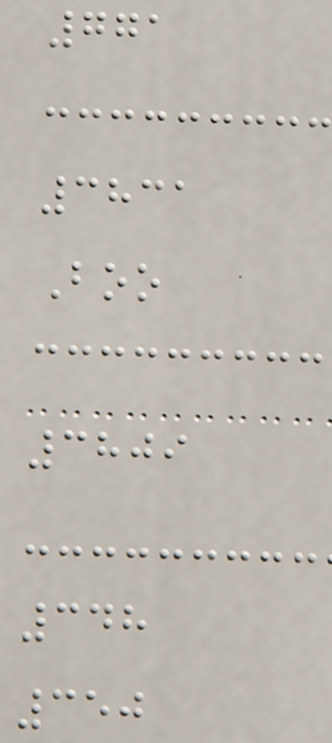771
3831
Boo
3809
348
350
